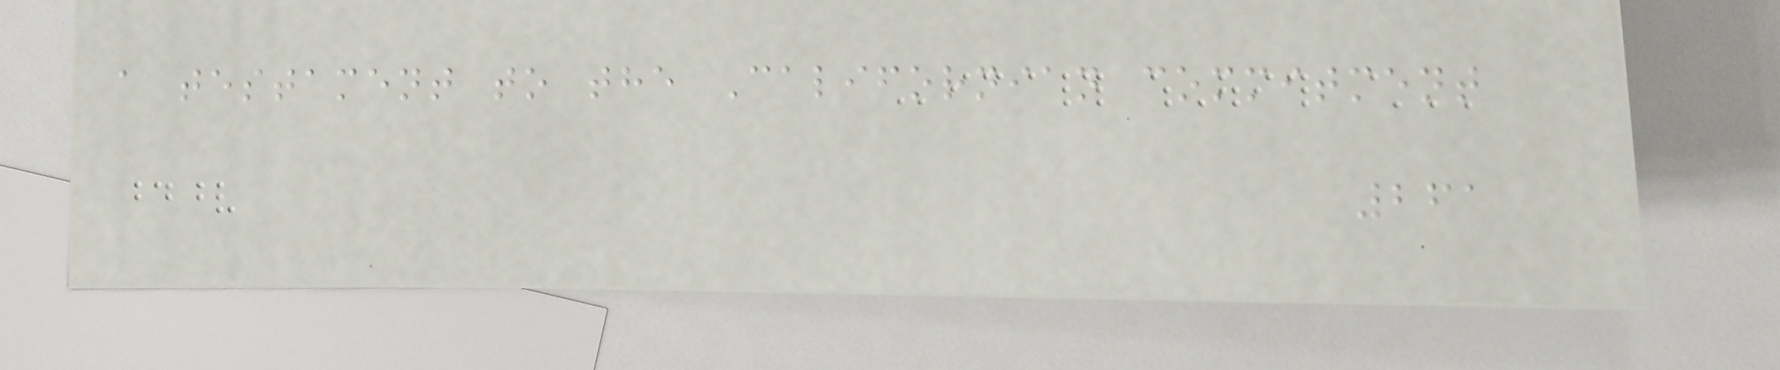a testament to the Californian commitment
261
